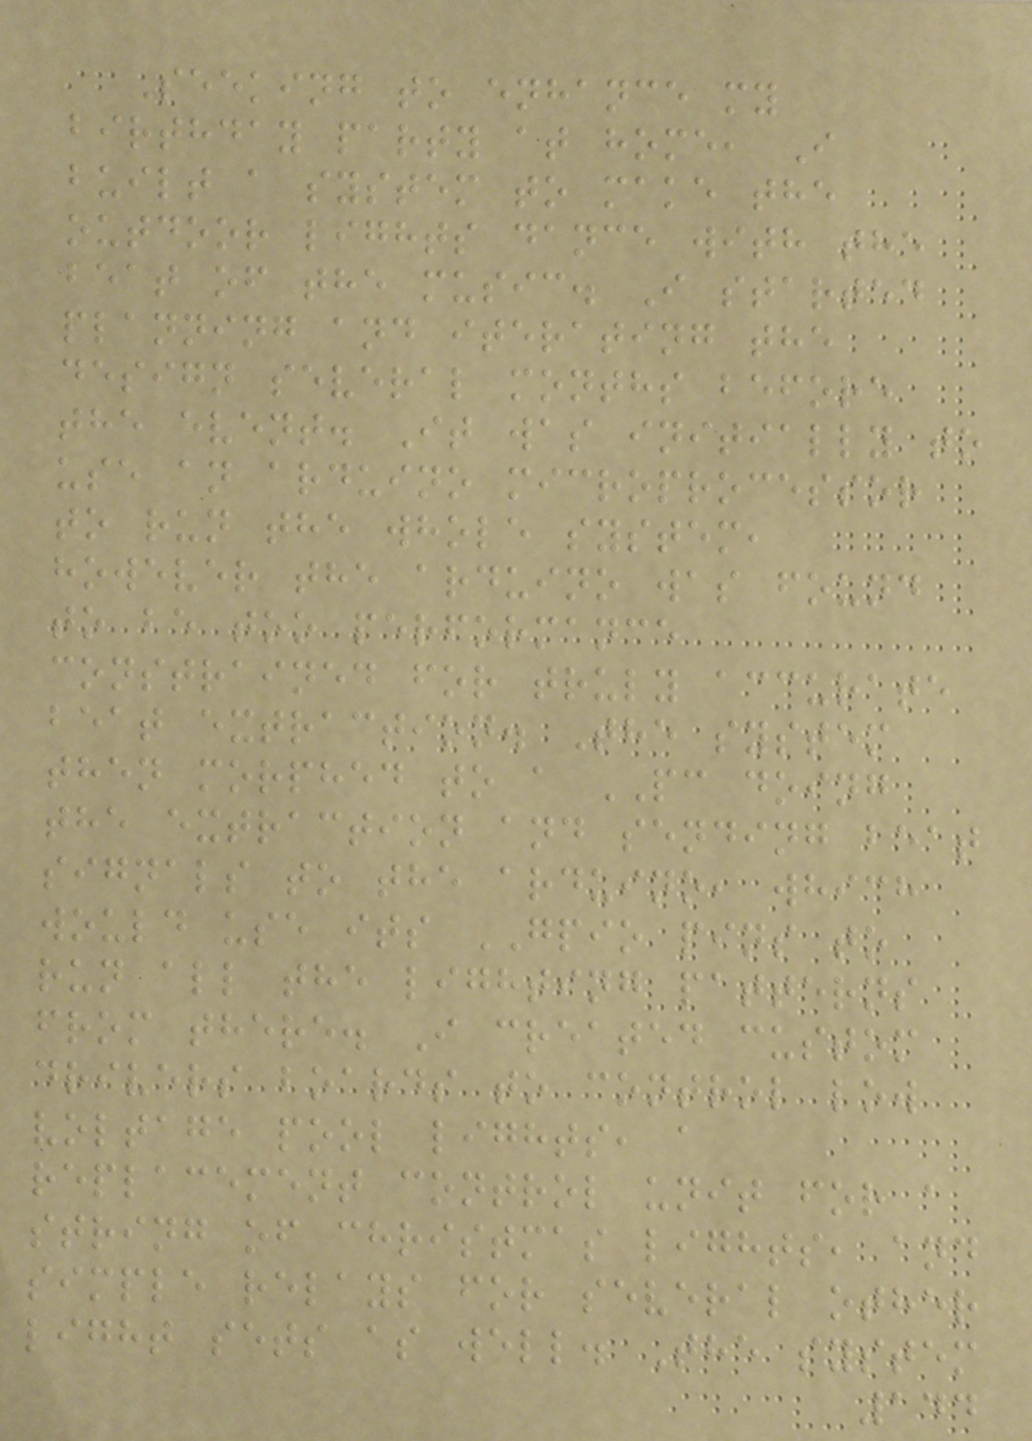Seeking to enhance my
birthday party at home, I
built a system to make the
outdoor lights dance with the
beat of the music. I started
planning and iterating the
design several months before
the event. It was initially to
use an arduino microprocessor
to run the whole system,
however the arduino was found
to be too performance
constrained for truly accurate
beat extraction. The system
then morphed to a PC doing
the extraction and sending beat
signals to the arduino, which
would use its GPIO pins to
run all the lighting patterns
from there. I created custom
drivers boards to control low
voltage pool lights, a
replacement control unit for a
string of christmas lights, and
simple relays for several other
light sets as well. The system
144
